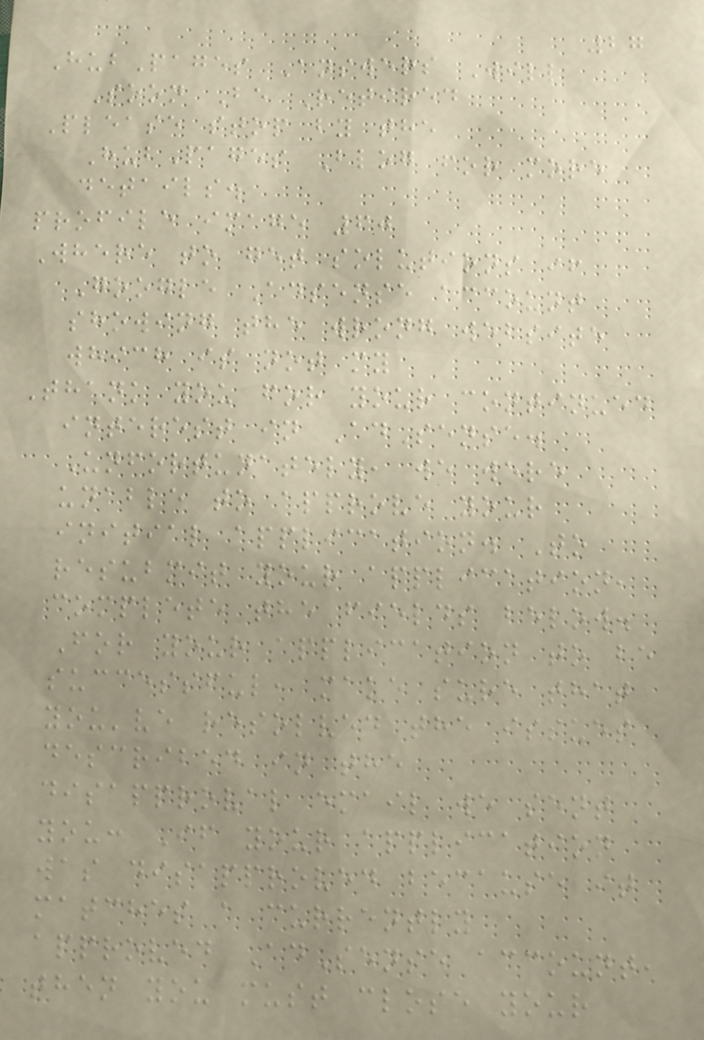27
HubPages Answers Will
Soon Be Retired
Please stop by the
HubPages Blog for more
details.
profile image 60
Where to get solutions if
Google Adsense account
showing the wrong website
which is not my
Thank you for your continued
interest in AdSense.
Unfortunately, we were
unable to approve your
initial application. To
resubmit your application,
complete the fields below.
For your application to be
successful, make sure that
you've resolved the issues
described in the
disapproval email we sent
you: If your application
was disapproved because it
matches a currently
approved AdSense account,
then you must close your
